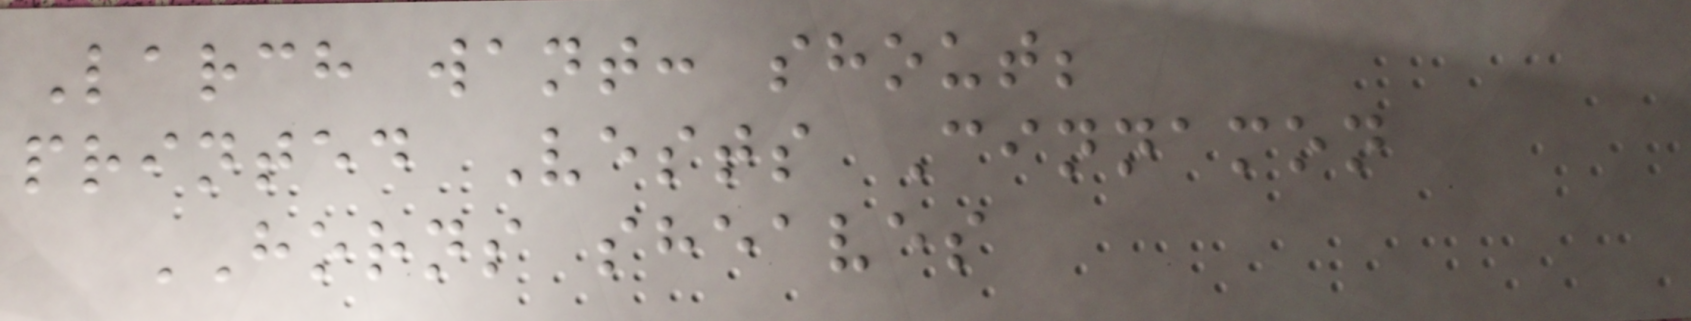Larch want: shout;
printed Vests Cinnamon
HORNS sheaves
